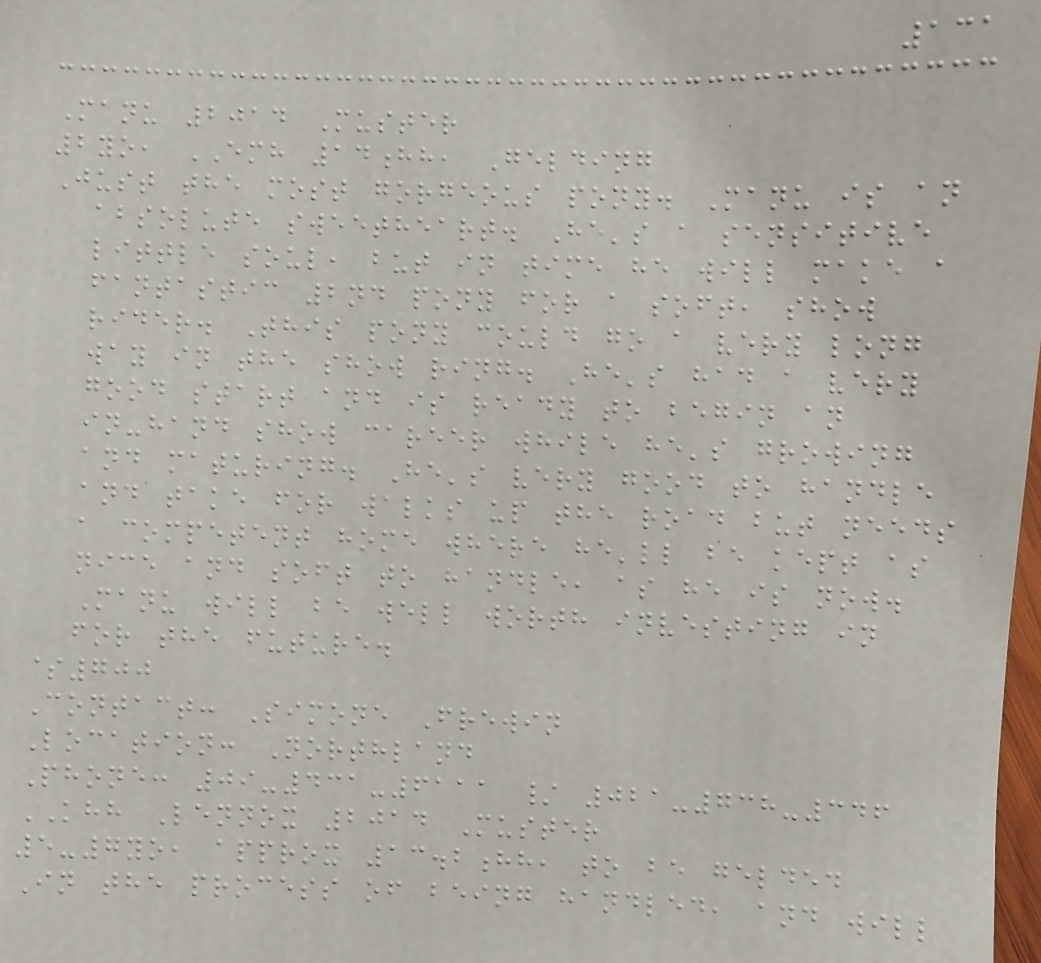131
Manu 2014 Muster
2yo, EMH 14hh, Gelding
Just the most gorgeous pony. Manu is an
absolute sweetheart. He's a sensitive
little soul, but in time he will make a
fantastic 2nd pony for a soft, show
rider. This pony could go a very long
way in the show ring. He's had a very
good start and is ready to begin an
in-hand show career while he's growing
and maturing. He's very good to handle
and take for walks up the road but needs
a competent home where he'll be kept as
nice and soft to handle, as he is now.
Manu will be well worth investing in
for the future.
$700
Contact: Simone Frewin
Location: Northland
Phone: 09-431-6111 / 021-738-346
KHH Lennox 2014 Muster
5-7yo, approx 13.2hh, to be gelded
In the process of being handled, and will
